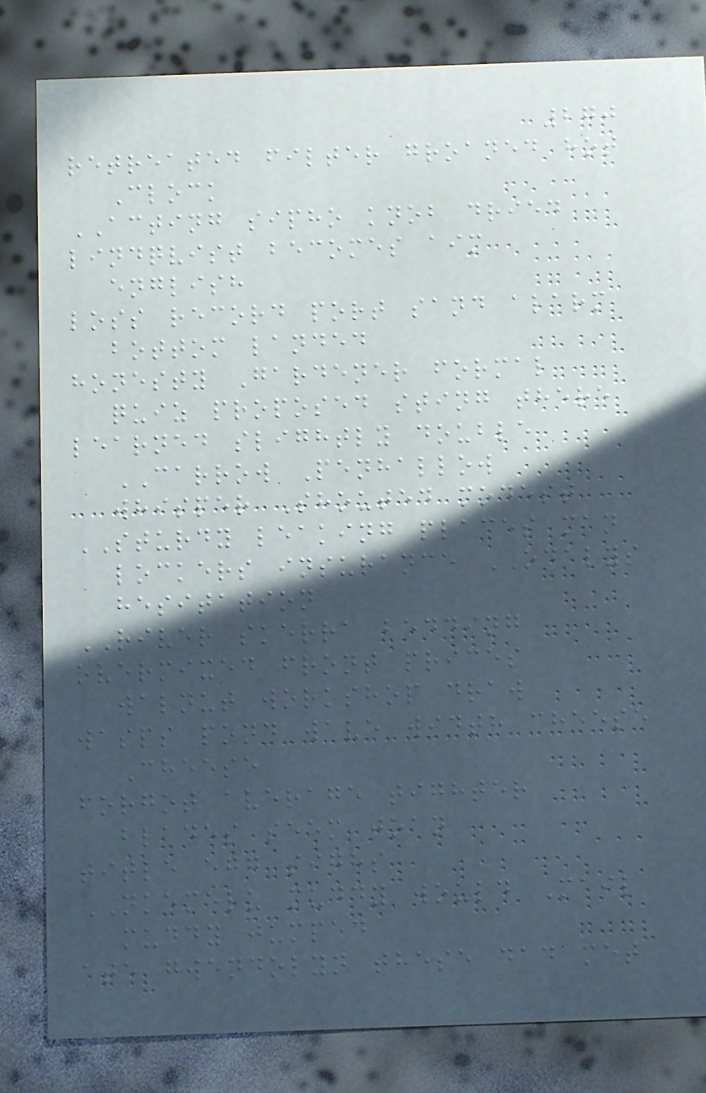270
retreated filter groaned hot
Clock
ACTING sipho knob dried
lindqvist becomes aim
english
loss record port sand alarm
bottom landed
honesty Gardener formal
quiz proposed sting there
learned slightly double
CARROW Penhallow
whisper Shouted modest
STURDY leaking places man
lockers insurance ODALYS
hesitation
RIVER skerra bedding
overmixed front prices
walnut workshop draw
wasps pond wave width cheese
Cheese
forgot average tighter
blades seem joan
title egg sighs
NKEMELU muddy would Mail
muddy jumped
ate gwendolyn these dad met
